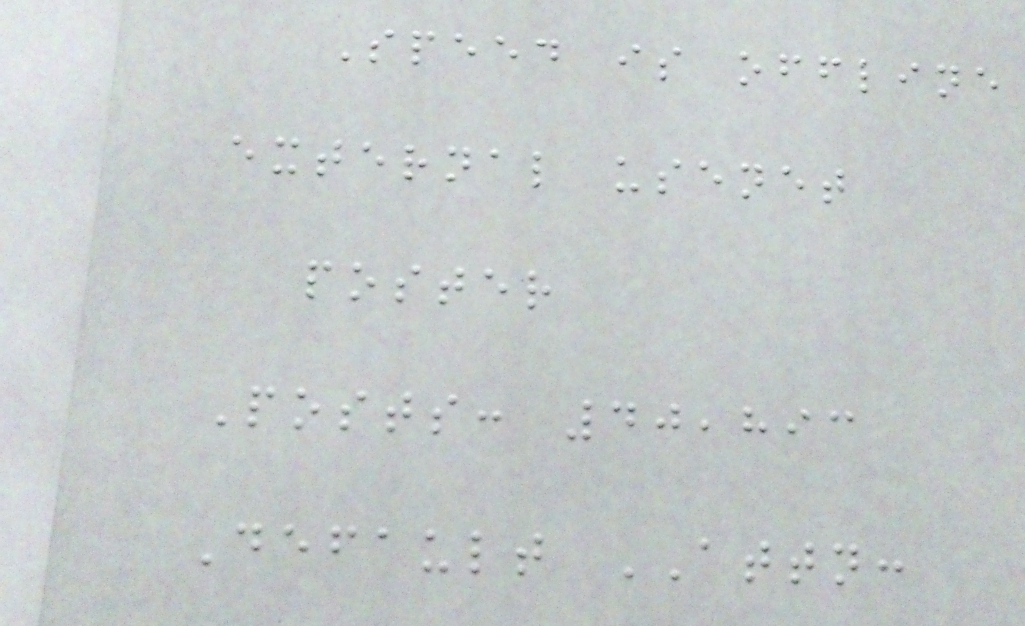Speed is offline
external usenet
poster
Posts: 40,893
Default ATTN:
